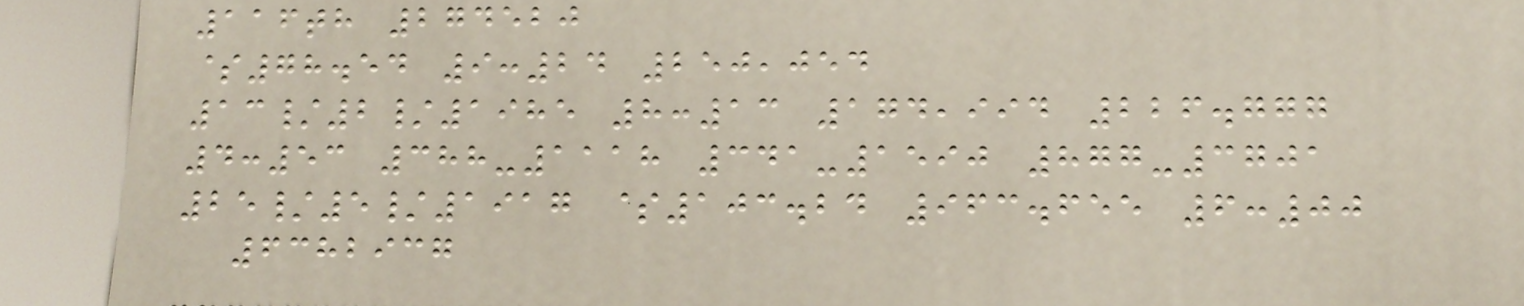116th 274520
$78.54 9:24 250,054
13/2/1985 8:13 174,994 226.777
4:53 388-1118 341-1590 877-3701
25/5/1917 $103.24 963.655 6:00
6382937
